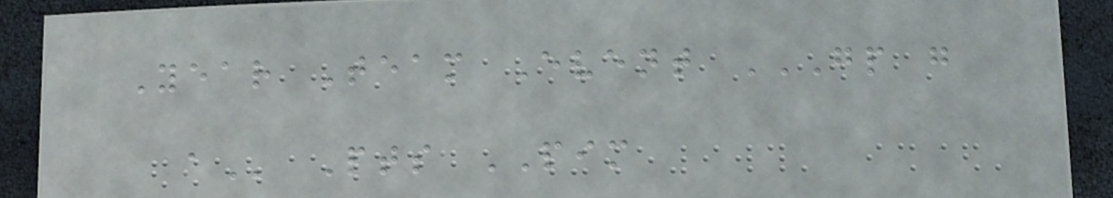Year Team Event GP G
A Pts PIM
